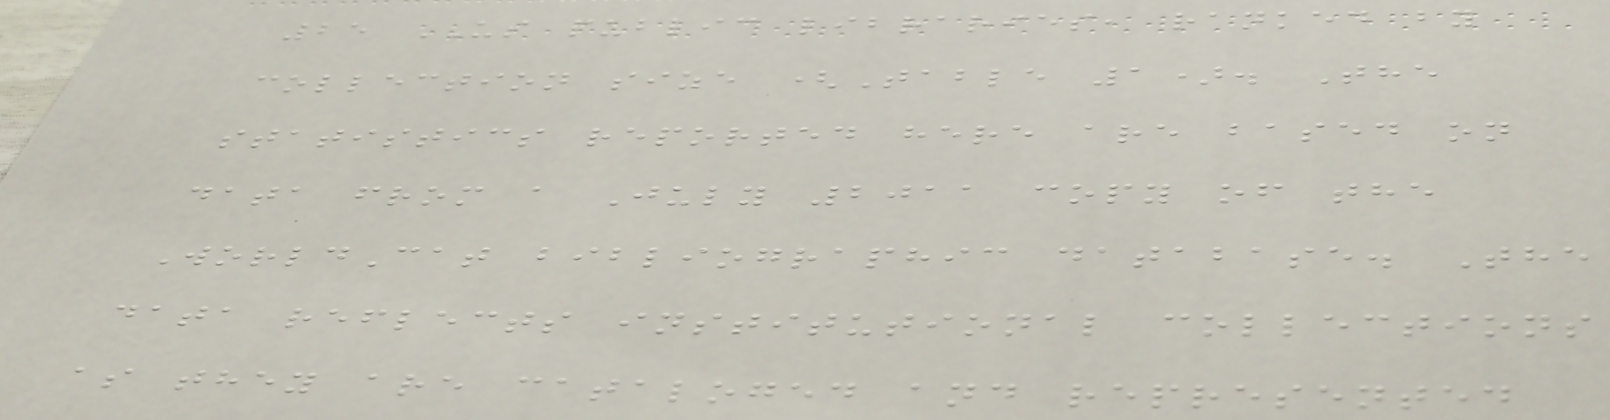25 US public libraries, ranked by
collection size (Table 1). The
statistics reported here are based on
data from a July 2011 copy of the
WorldCat bibliographic database. The
data reflects institutional collections
as they are cataloged and represented
